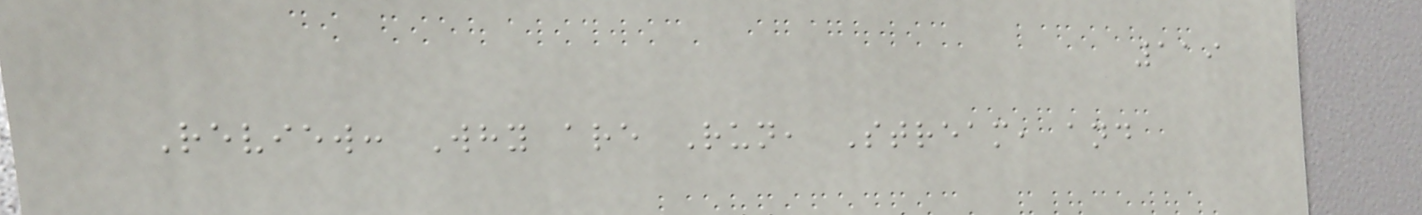119
Review: Why are Run, Stream, and
